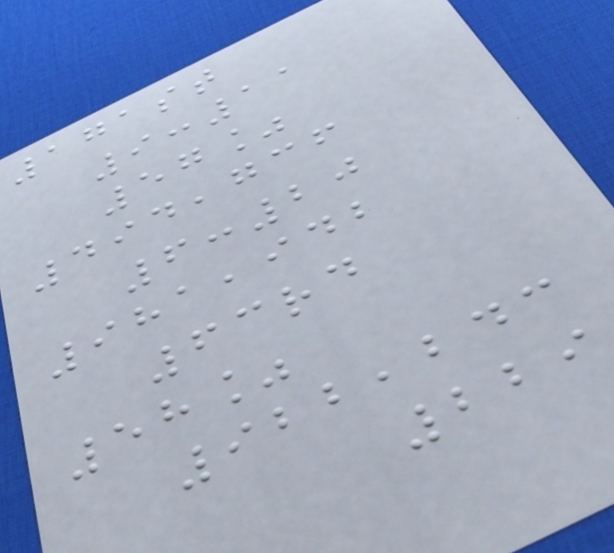171st
9:11
57%
494,736
6:20
981,942
63rd
58%
922,243
229
